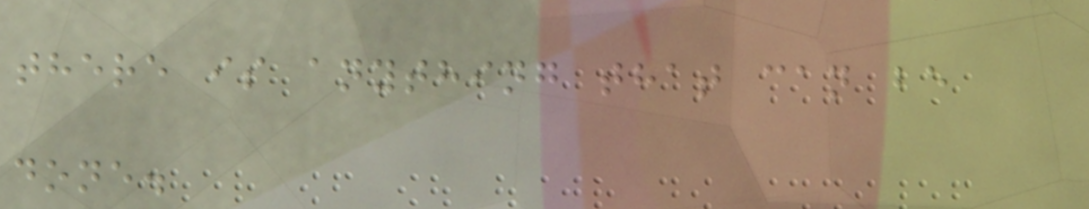there is anything that can be
done.
